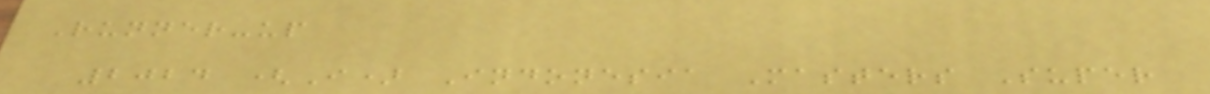Runner-up
2024 (I) Indonesia Masters Super
